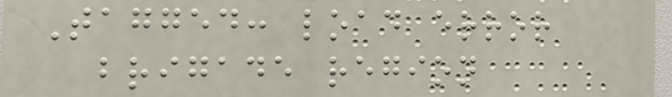Tagged: load error
brigade region
